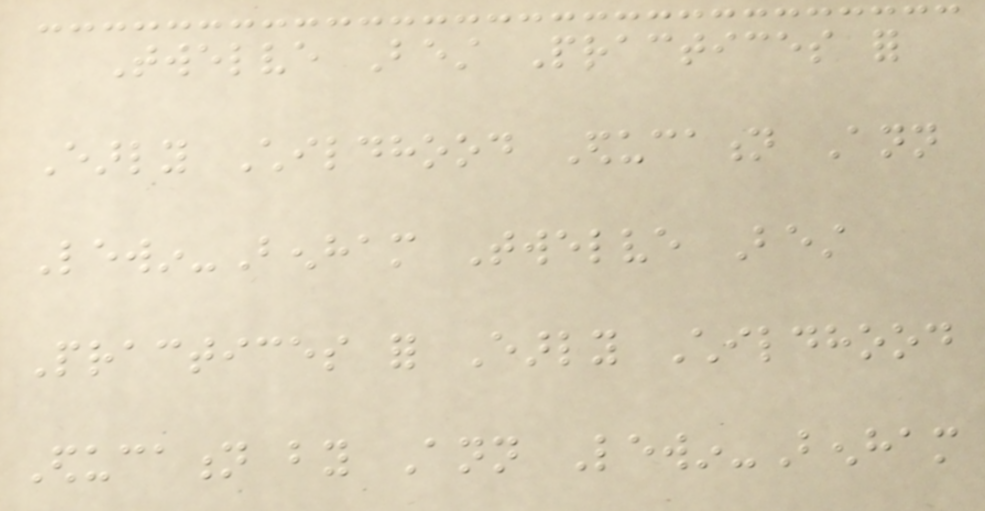Twelve Best Practices for
Early Childhood Education Ann
Lewin-Benham Twelve Best
Practices for Early Childhood
Education by Ann Lewin-Benham
